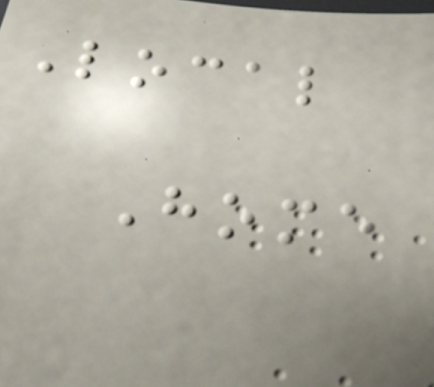Local
Home
